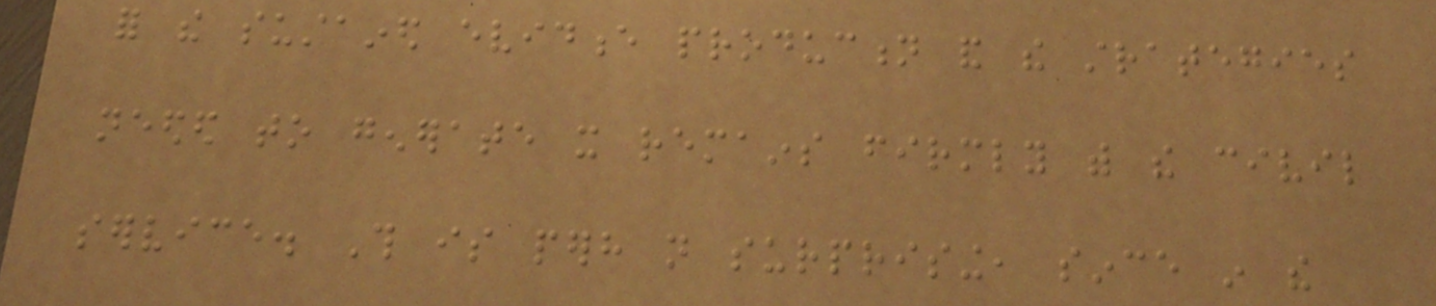for the sustained evidence production and the strategies
needed to generate it remains firmly with the civil
service. This is perhaps not surprising, since in the
